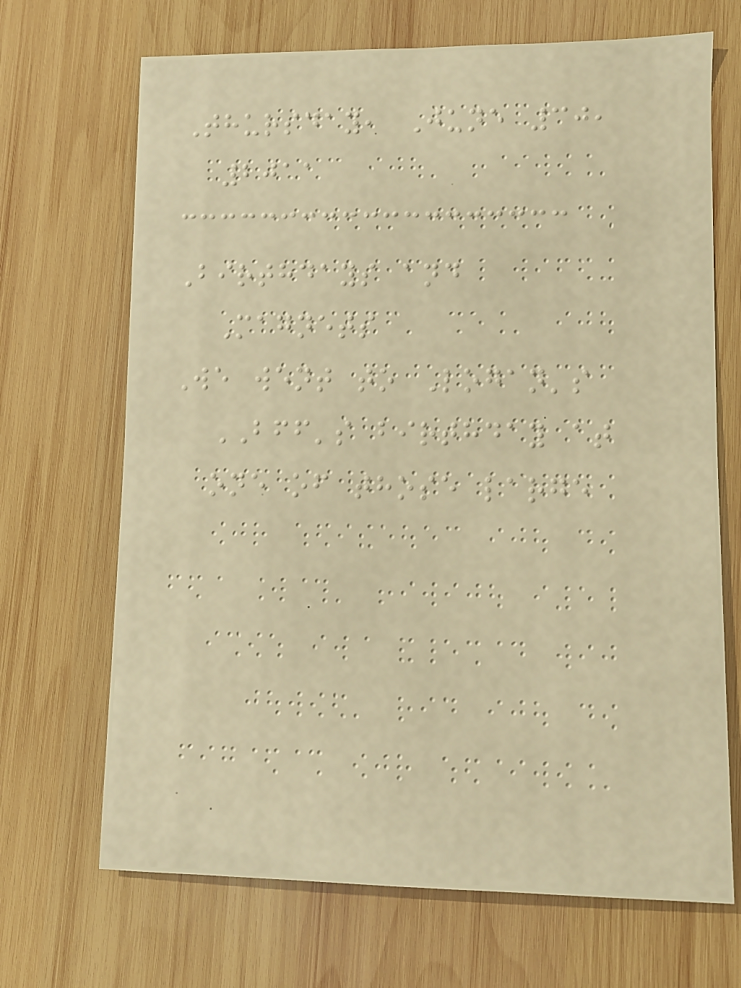Thursday, June 30,
2011
Birthdays and
Magnets
We went to Logan's
BFF's birthday at
one of those large
